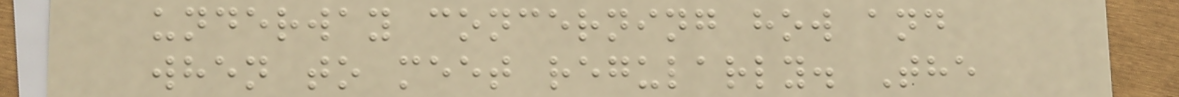underway concerning how and
when to meet regularly. The
